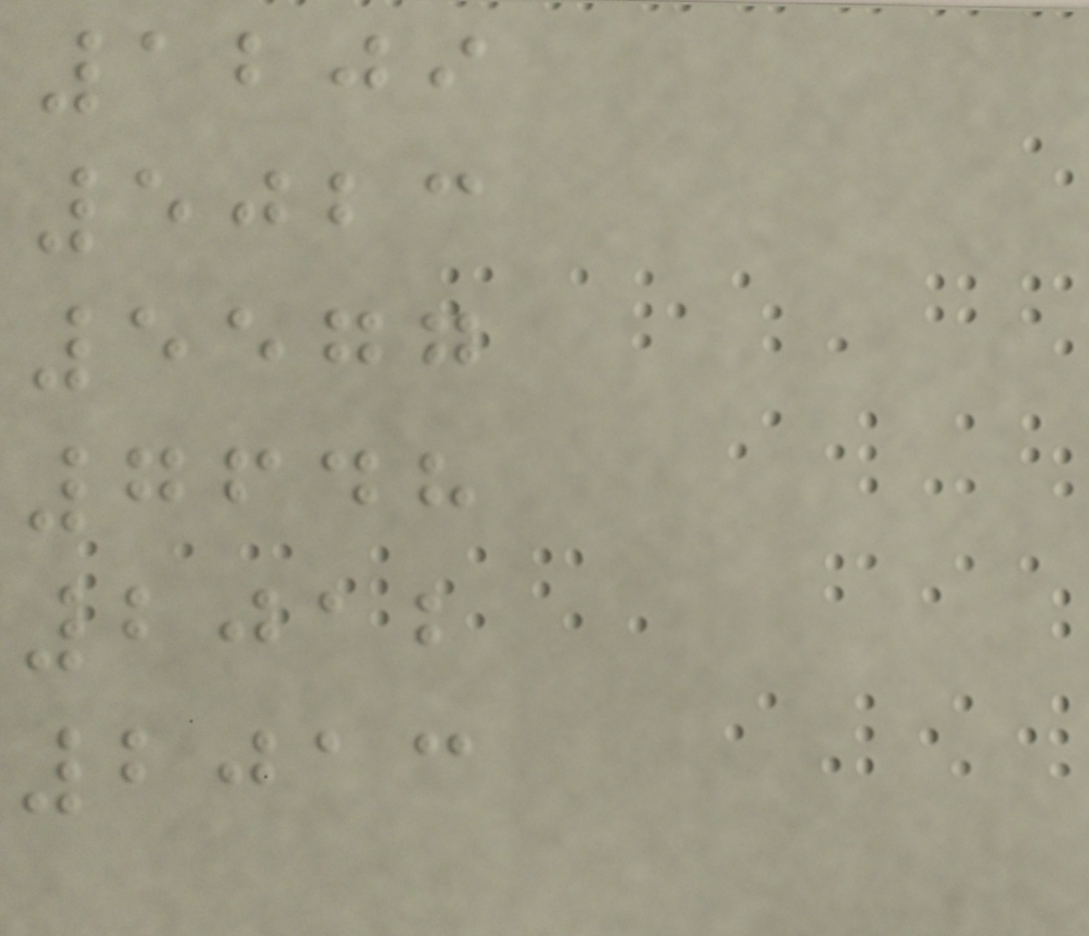1209
5023
5577
7648
2012
2013
